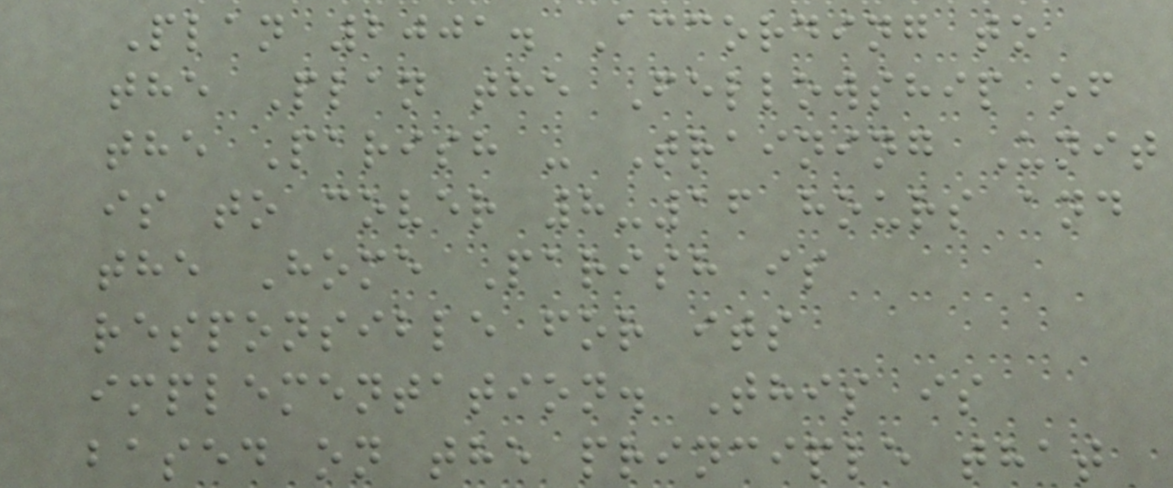Plan 2001. According to
the Plan the Fellowship of
the Parish - Training Unit
is to cover 8-16 hours and
the Home Parish is
responsible for its
implementation. This is
based on the principle that
